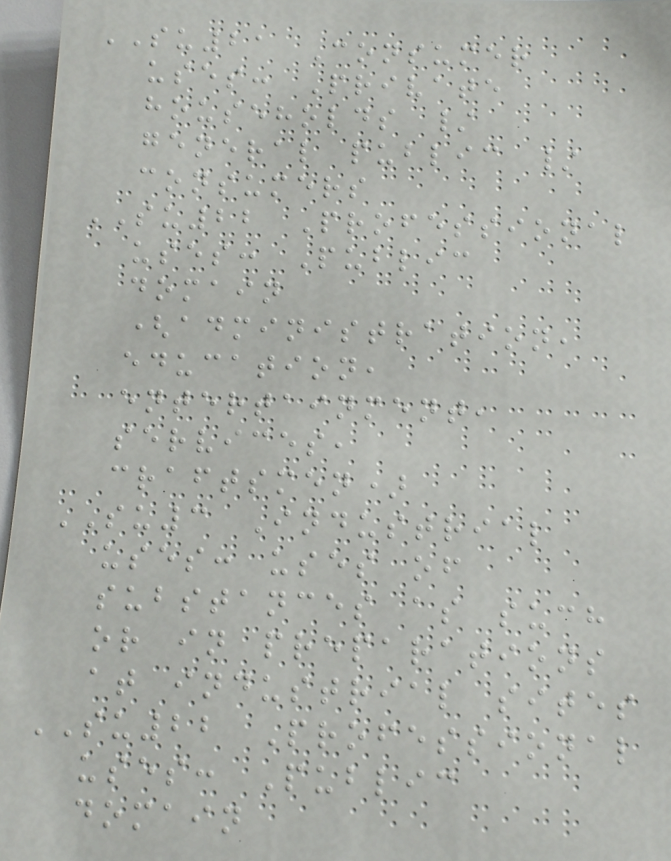SU21 Consumer
uses: Private
households /
general public /
consumers
SU22 Professional
uses: Public
domain
(administration,
education,
entertainment,
services,
craftsmen)
SU3 Industrial
uses: uses of
substances as such
or in preparations
at industrial sites
SU22 Professional
uses: Public
domain
